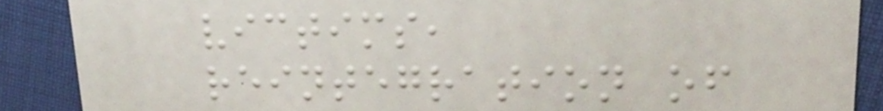victims,
reintegration of
